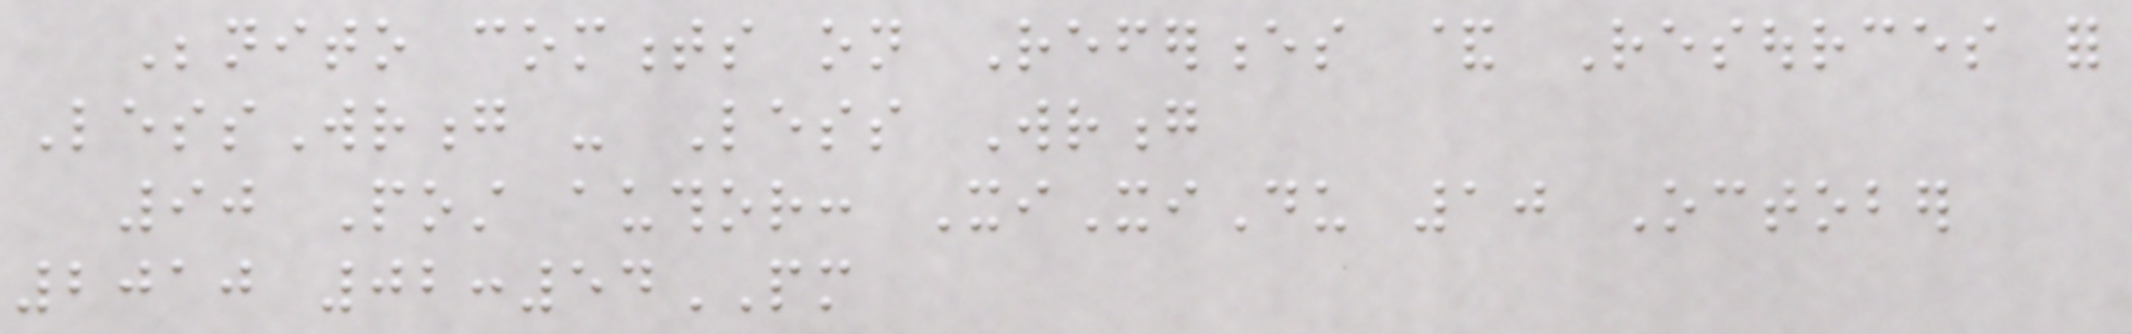Benito comments on References & Resources for
LessWrong - Less Wrong
90 Post author: XiXiDu 10 October
2010 02:54PM
